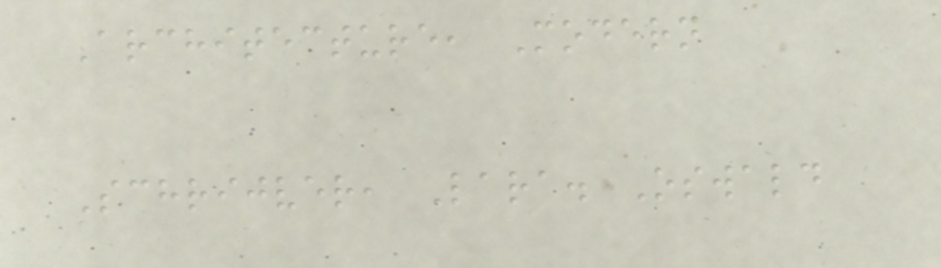Architecture, Modern
Schrijver, Lara. Oswald
